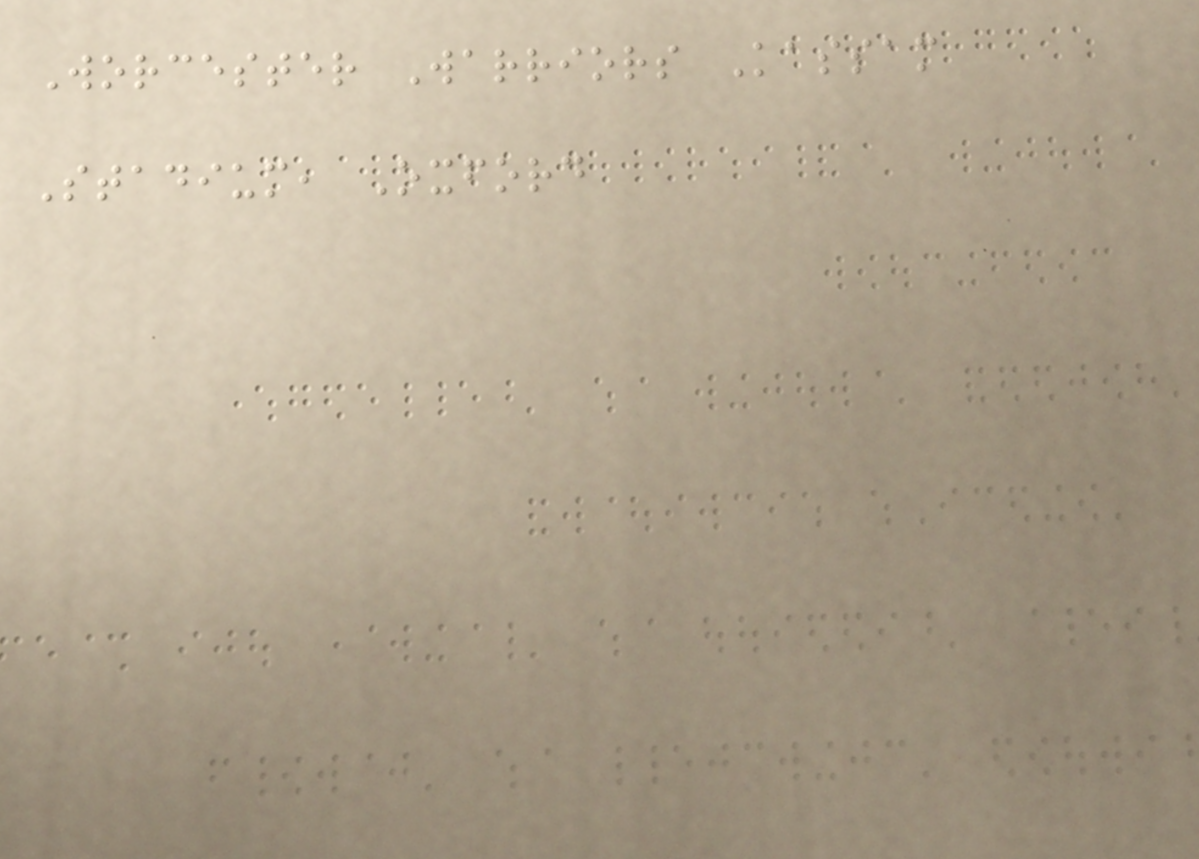Worcester Warriors Kassam
Stadium, Oxford
